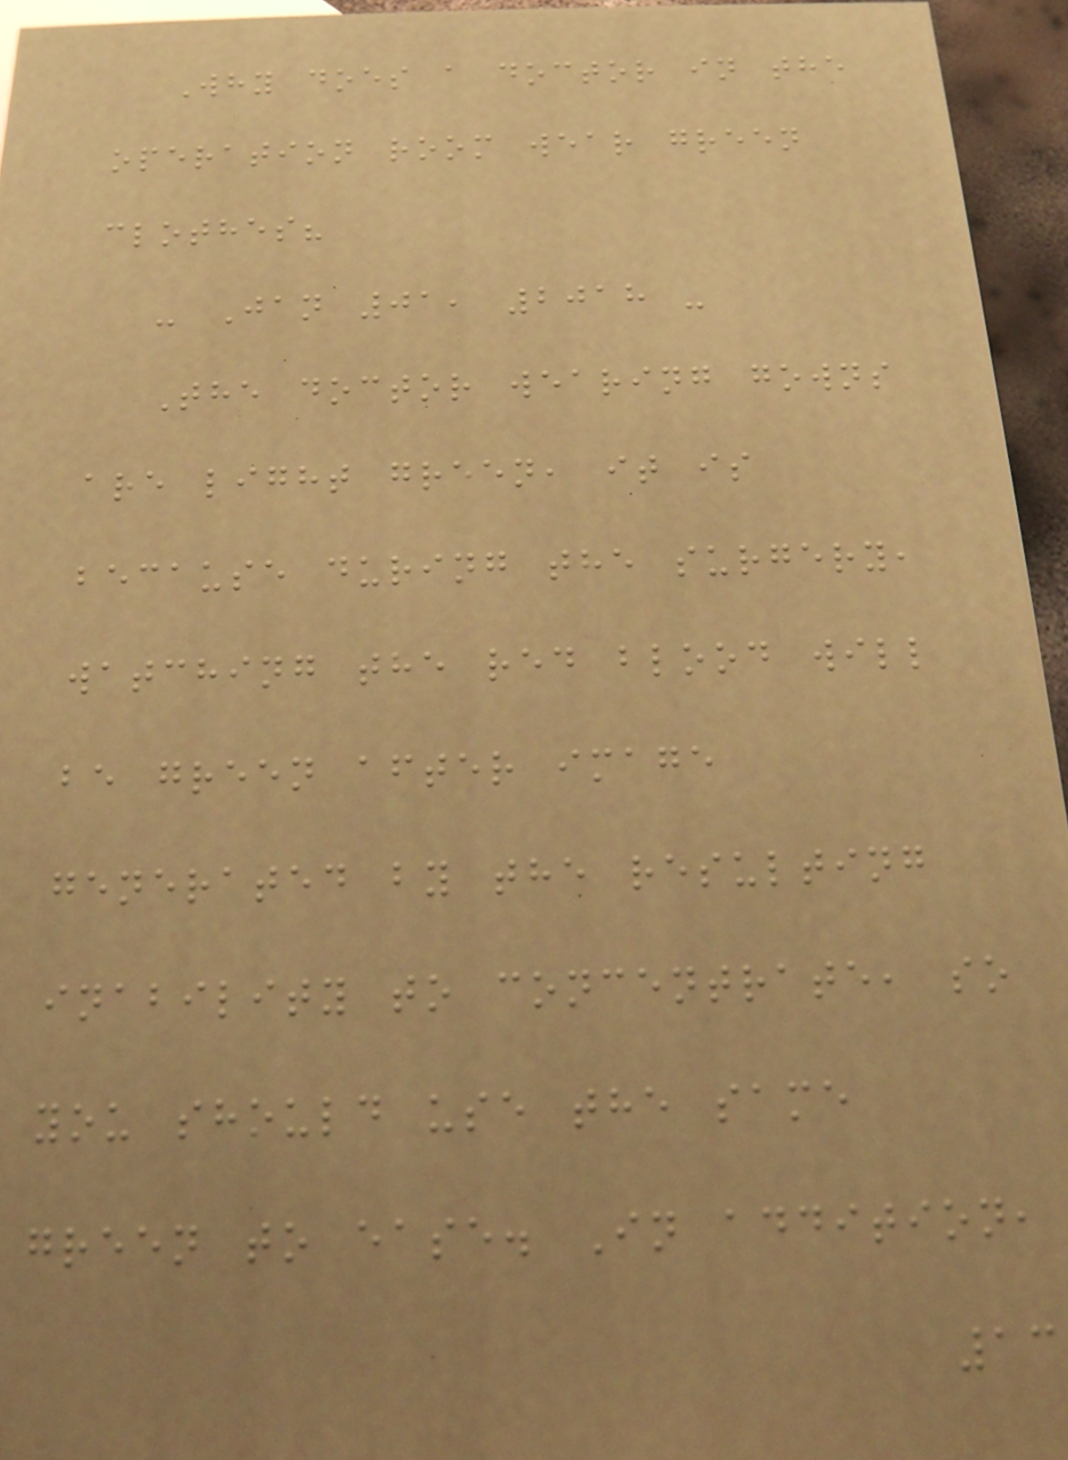Why does a doctor in the
operation room wear green
clothes?
- Jan 01, 2018 -
The doctor wearing gowns
are light green, it is
because during the surgery,
watching the red blood will
be green after image
generated by the resulting
inability to concentrate, so
you should use the same
green to ease. In addition,
13
